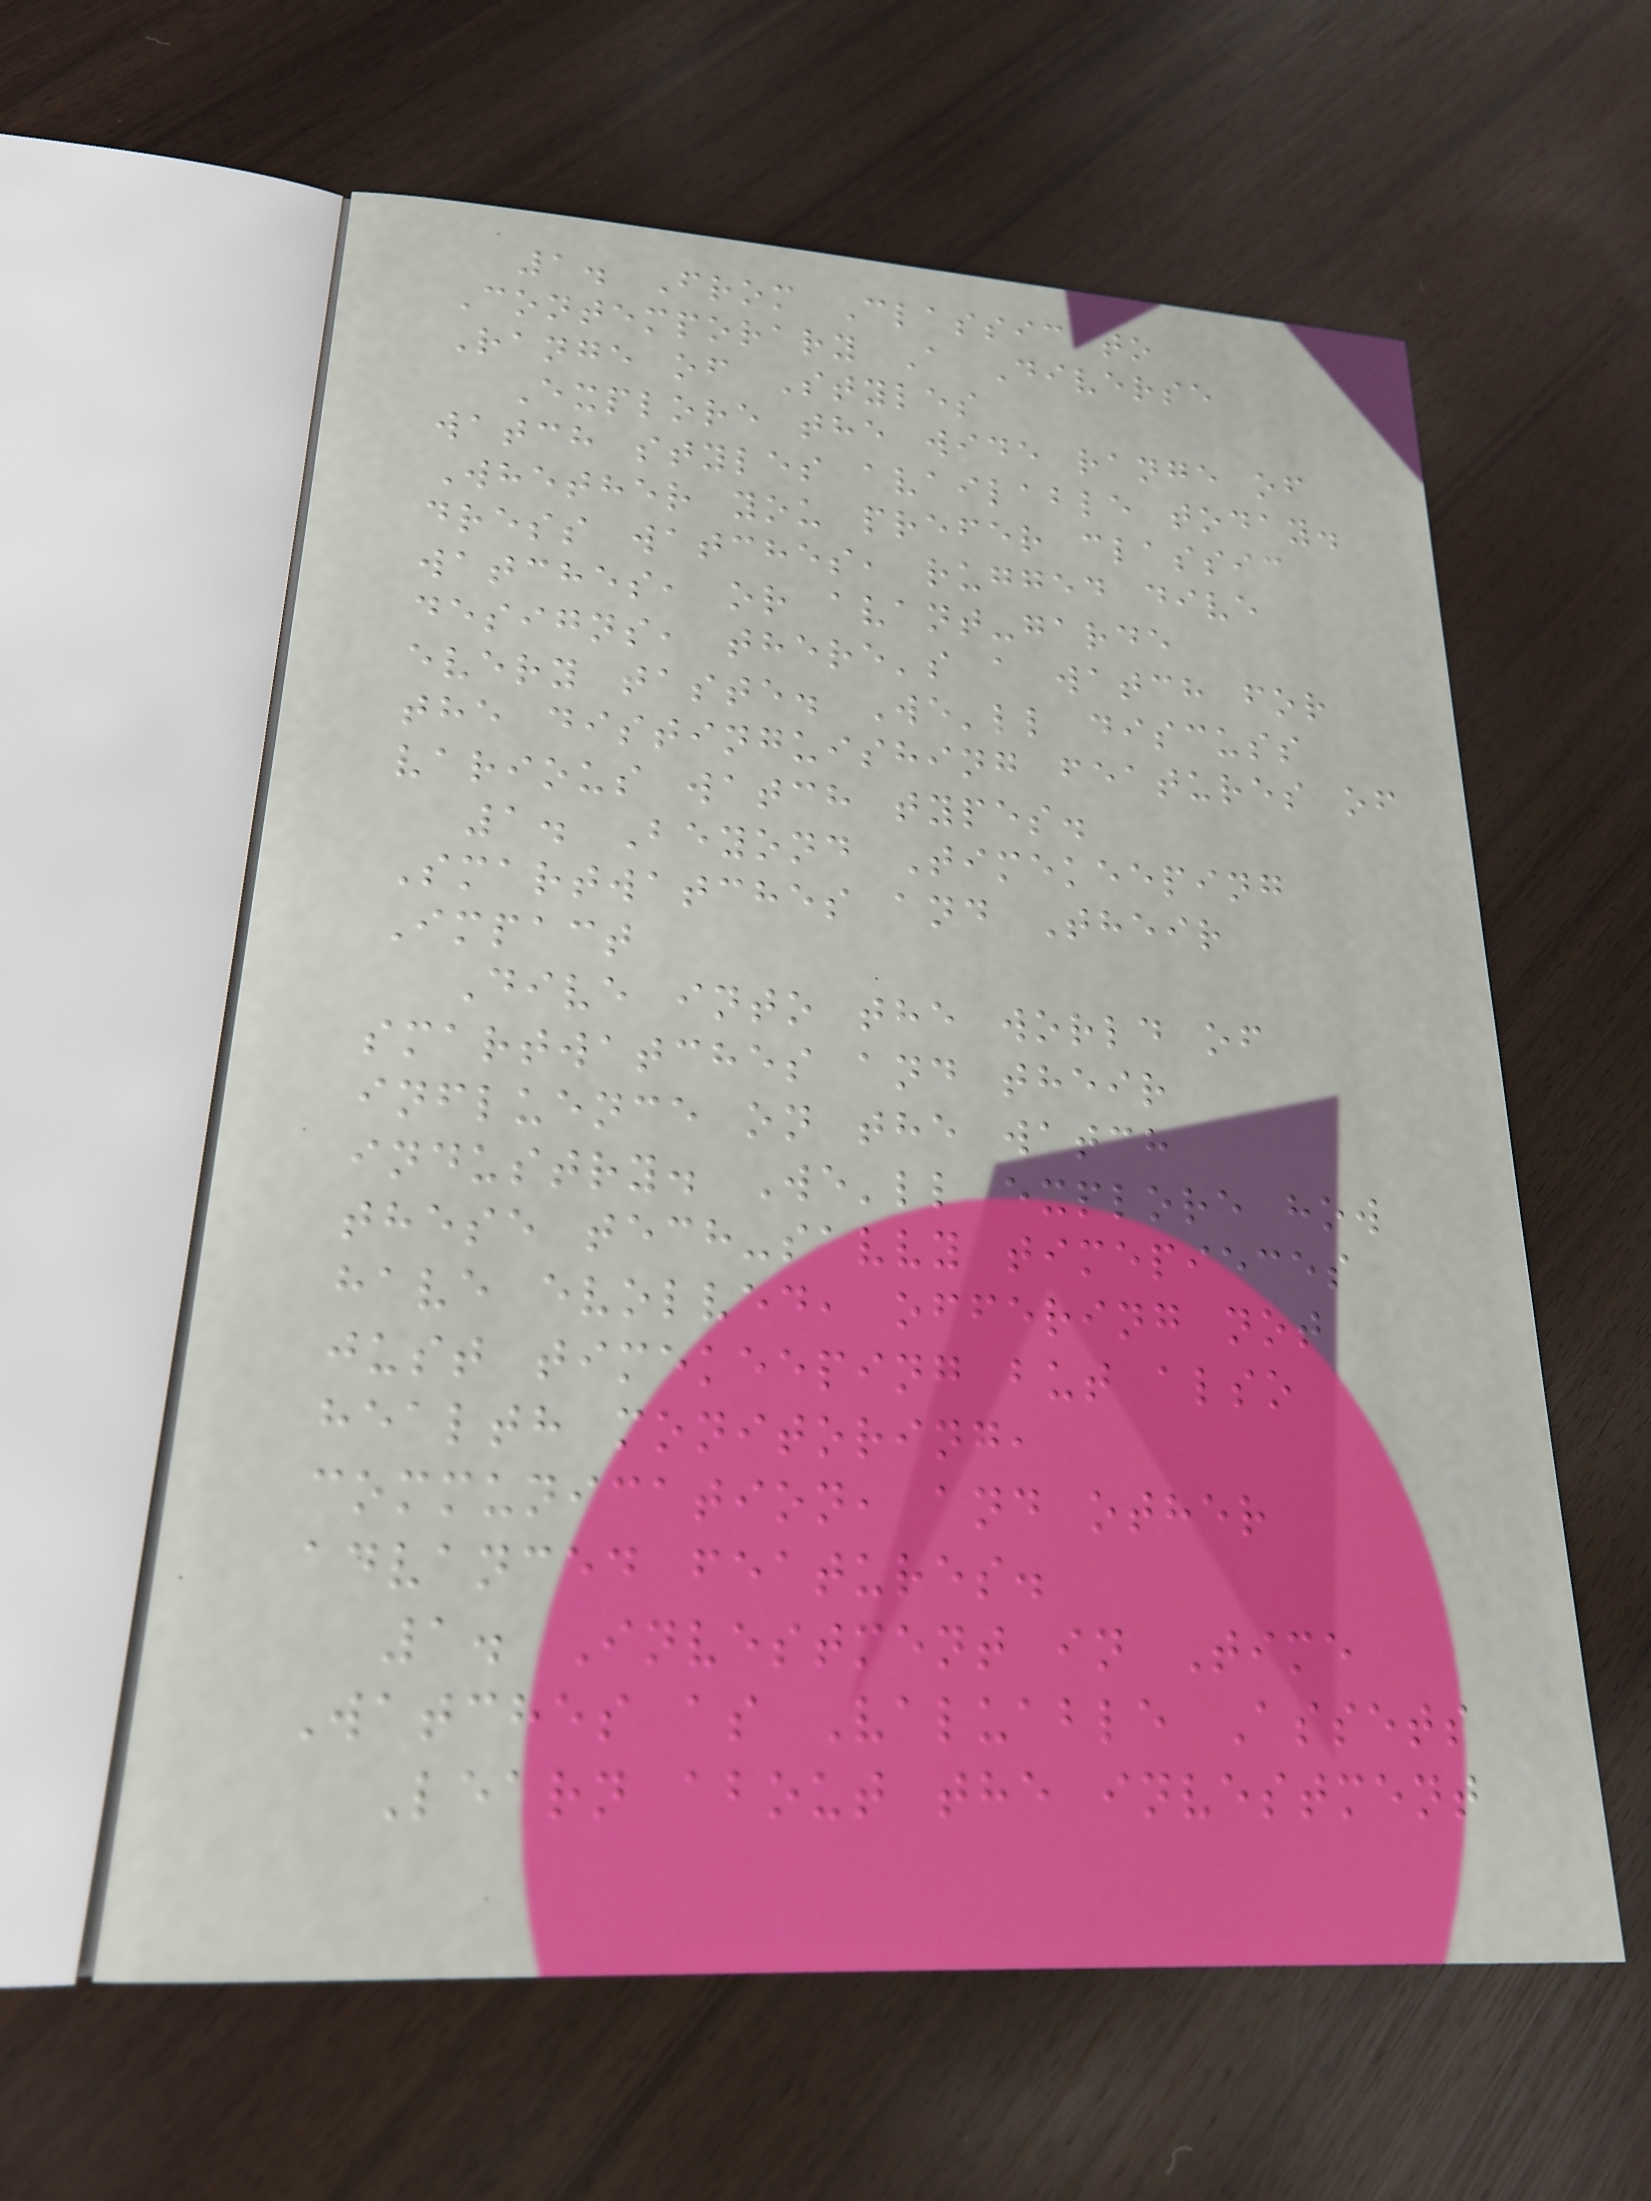1. From Classic to
Contemporary A Diverse
Range of Styles
Explore the wide range of
watch styles available today.
Whether you prefer classic
dress watches, rugged dive
watches, or avant-garde
designs, there's a watch for
every taste. We'll discuss
the distinguishing features of
various watch types.
1. Beyond Timekeeping
Smartwatches and Their
Impact
Dive into the world of
smartwatches and their
influence on the watch
industry. We'll explore how
these tech-savvy timepieces
have evolved, offering not
just timekeeping but also
health monitoring,
communication, and other
advanced features.
1. Investment in Time
Watches as Valuable Assets
Learn about the investment
